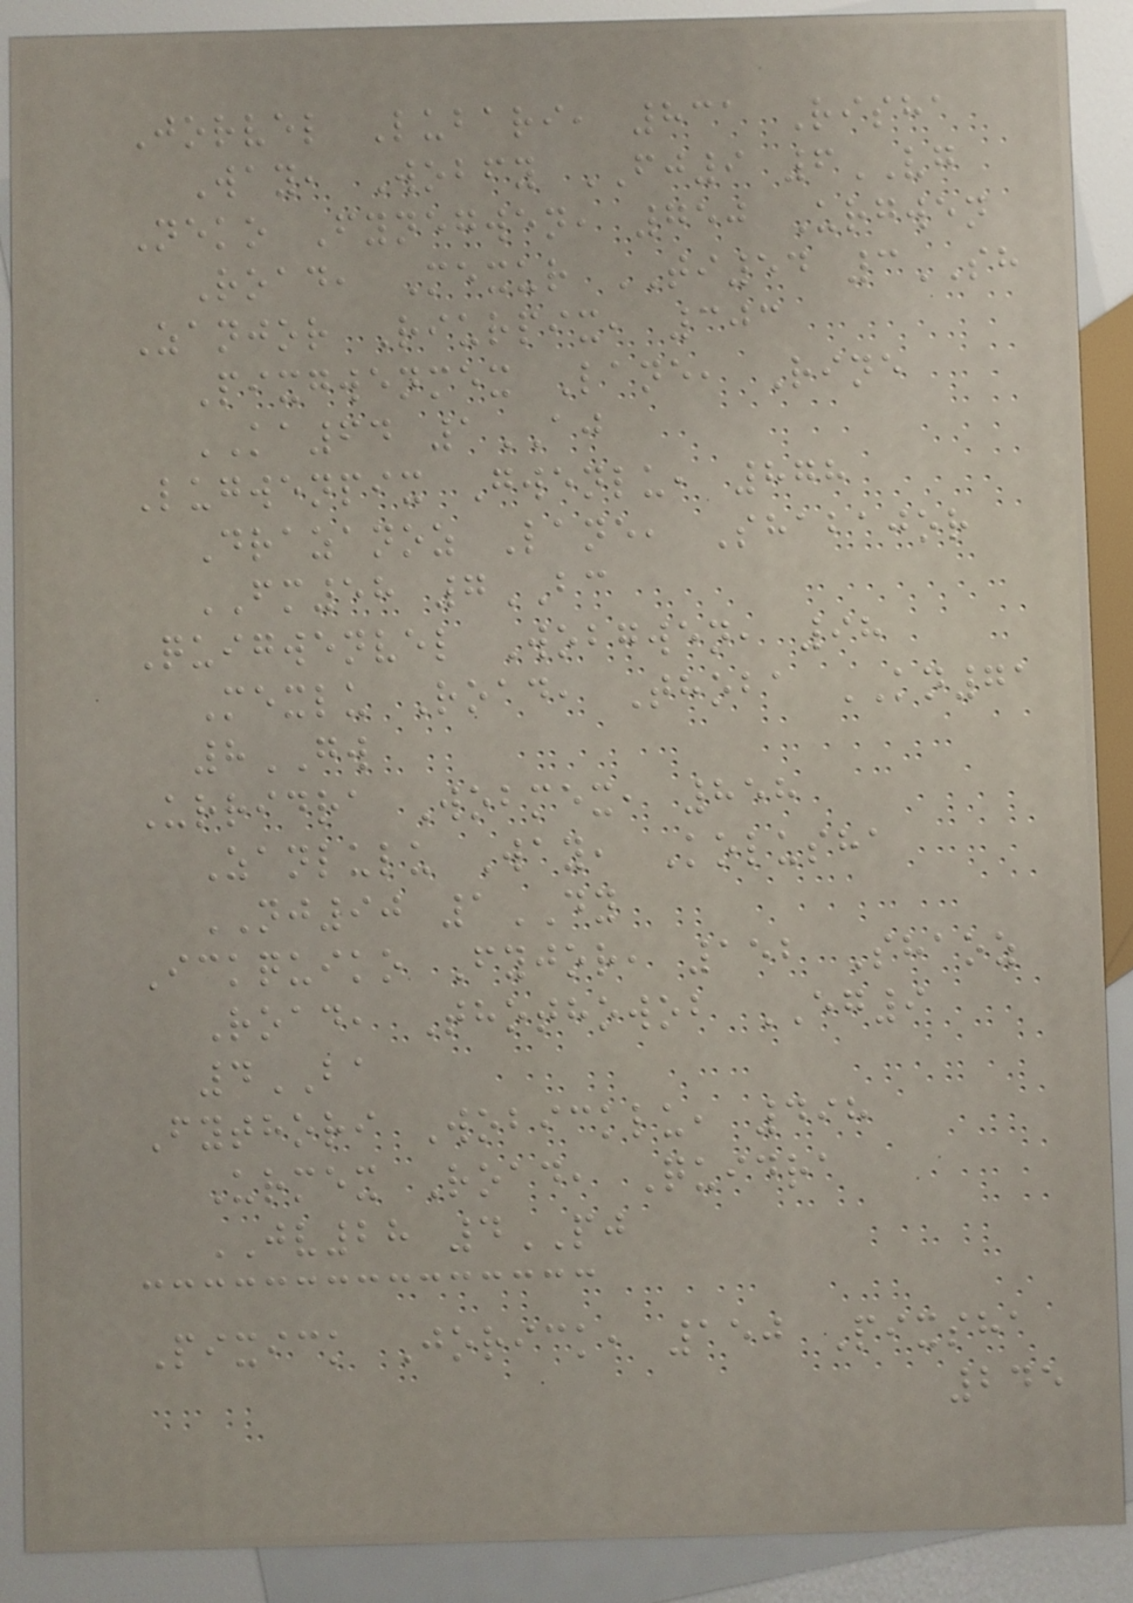Jorvel Lubari, 831 Risha
Way, Wobfy FJ9 6VG
Neko Fynegwen, 750 Urgwen
Road, Mexur TI54 3SH
Zanjor Riurpix, 303
Pixgwenmex Lane, Rine
KA64 1AJ
Lugwenpix Gwenlu, 878
Drazanoz Lane, Shabajor
FM58 7BC
Quigwenvel Wobgwen, 98
Mexlu Road, Thoba KN71
8GW
Urridra Wobmex, 858
Zanlulu Way, Kolusha
NJ90 1DY
Ickquiko Fyjor, 152 Shaoz
Road, Thothowob EG9
4BA
Fythori Wobicklu, 498
Urmex Road, Quidra
JV28 4PJ
Pixick Jorick, 150 Pixsha
245
